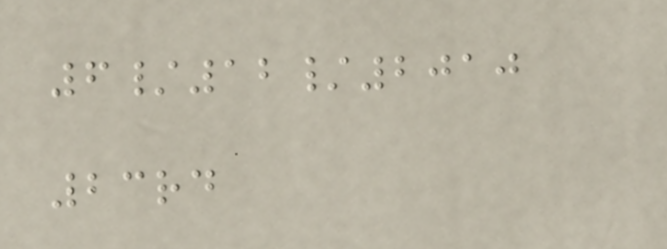6/12/2010
23rd
